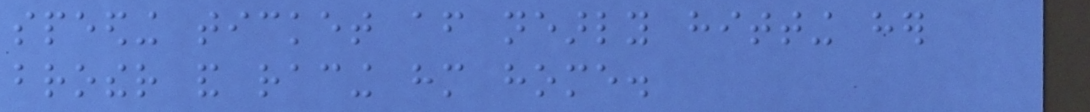speeding ticket after nearly hitting her
brother and racing him home.
